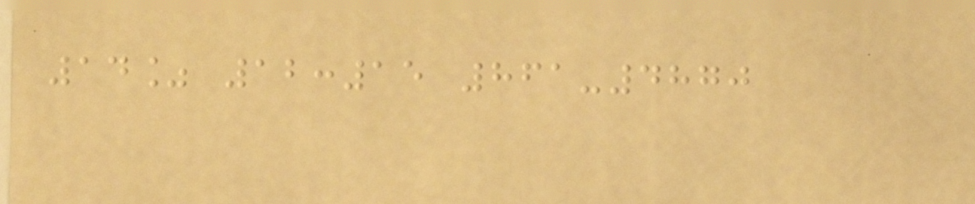14% 12:15 861-4870
